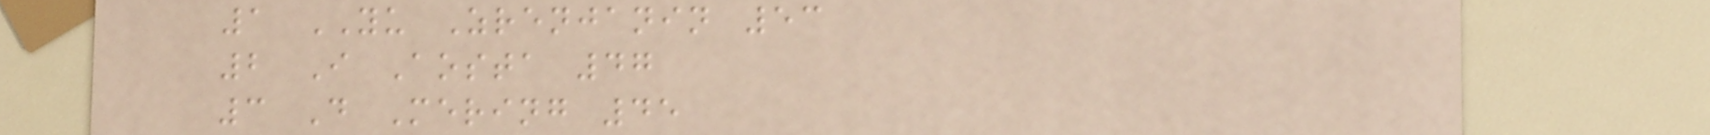1 YU Zrenjanin 53
2 I Aosta 47
3 D Mering 45
